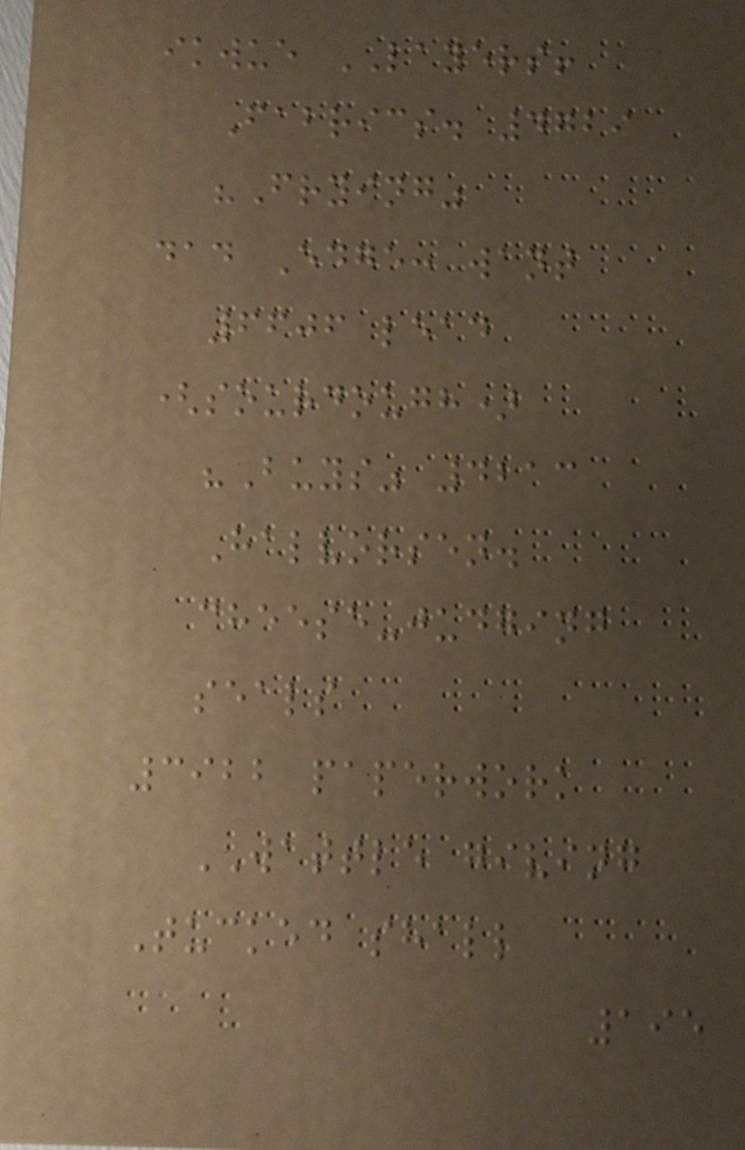ikwue LAYERS!
Fabrics. 4729
"Frying"
dad Edge: want
6606 lead
(sourdough)
"Buys" 4213
Halvorsen.
cheese-judging
seals
3922 paperwork
WATTLE giving
Tucked shall
195
